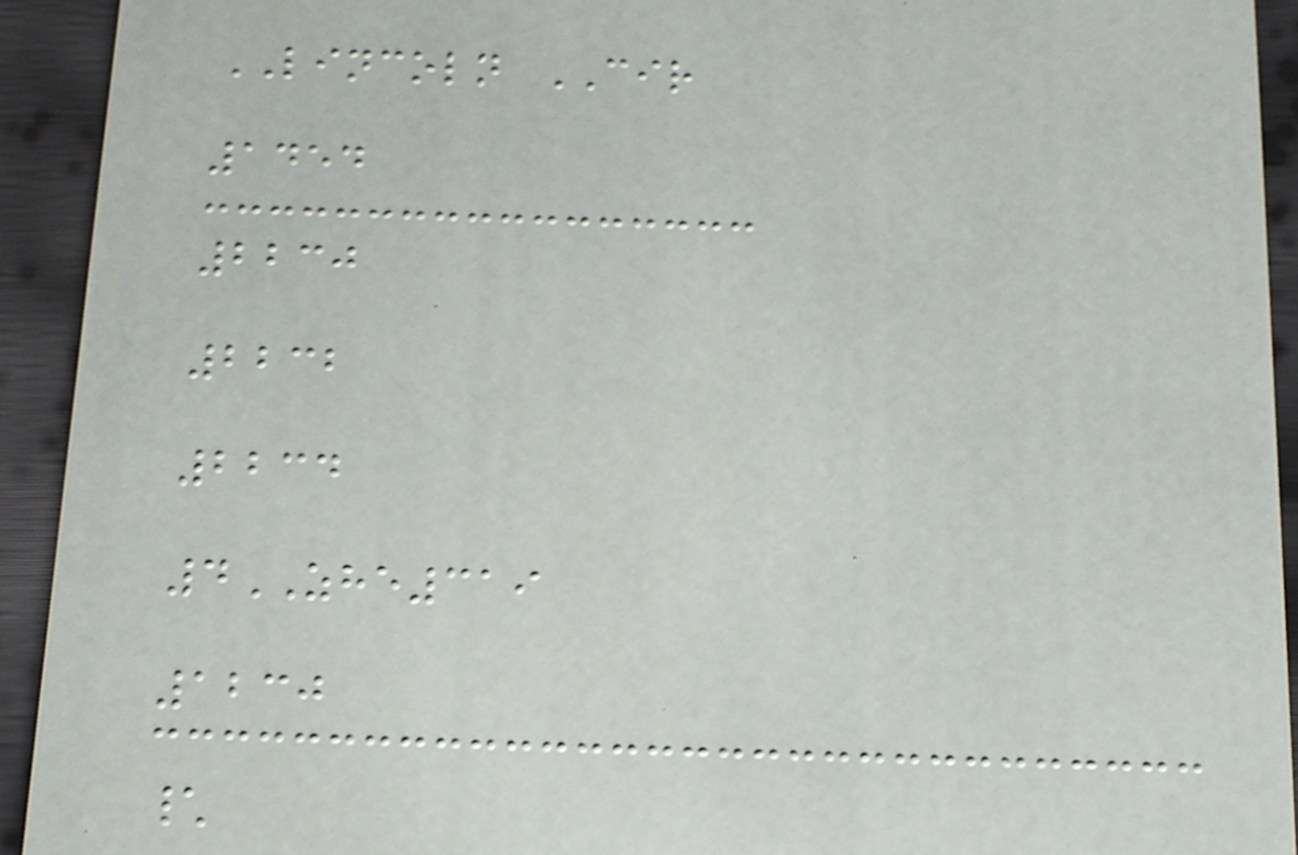LINCOLN CIR
1454
2230
2232
2234
4ZHE319
1230
\
